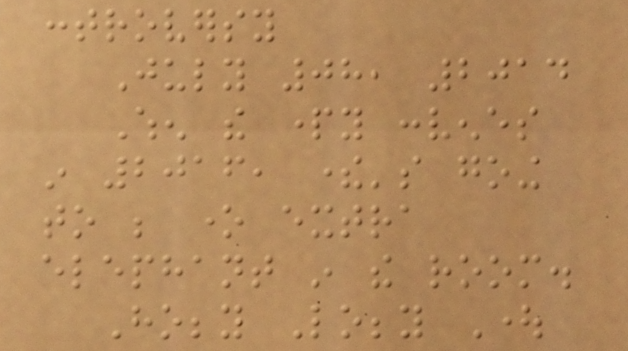controversy
July 08, 2014
When the party convenes
in 2016, there's going
to be one extra
elephant in the room.
Hobby Lobby Ought
